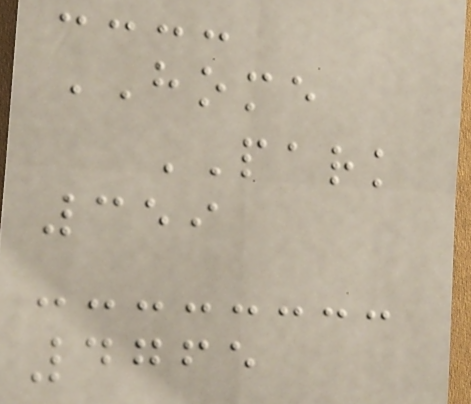HOME
PARK
359
4765
